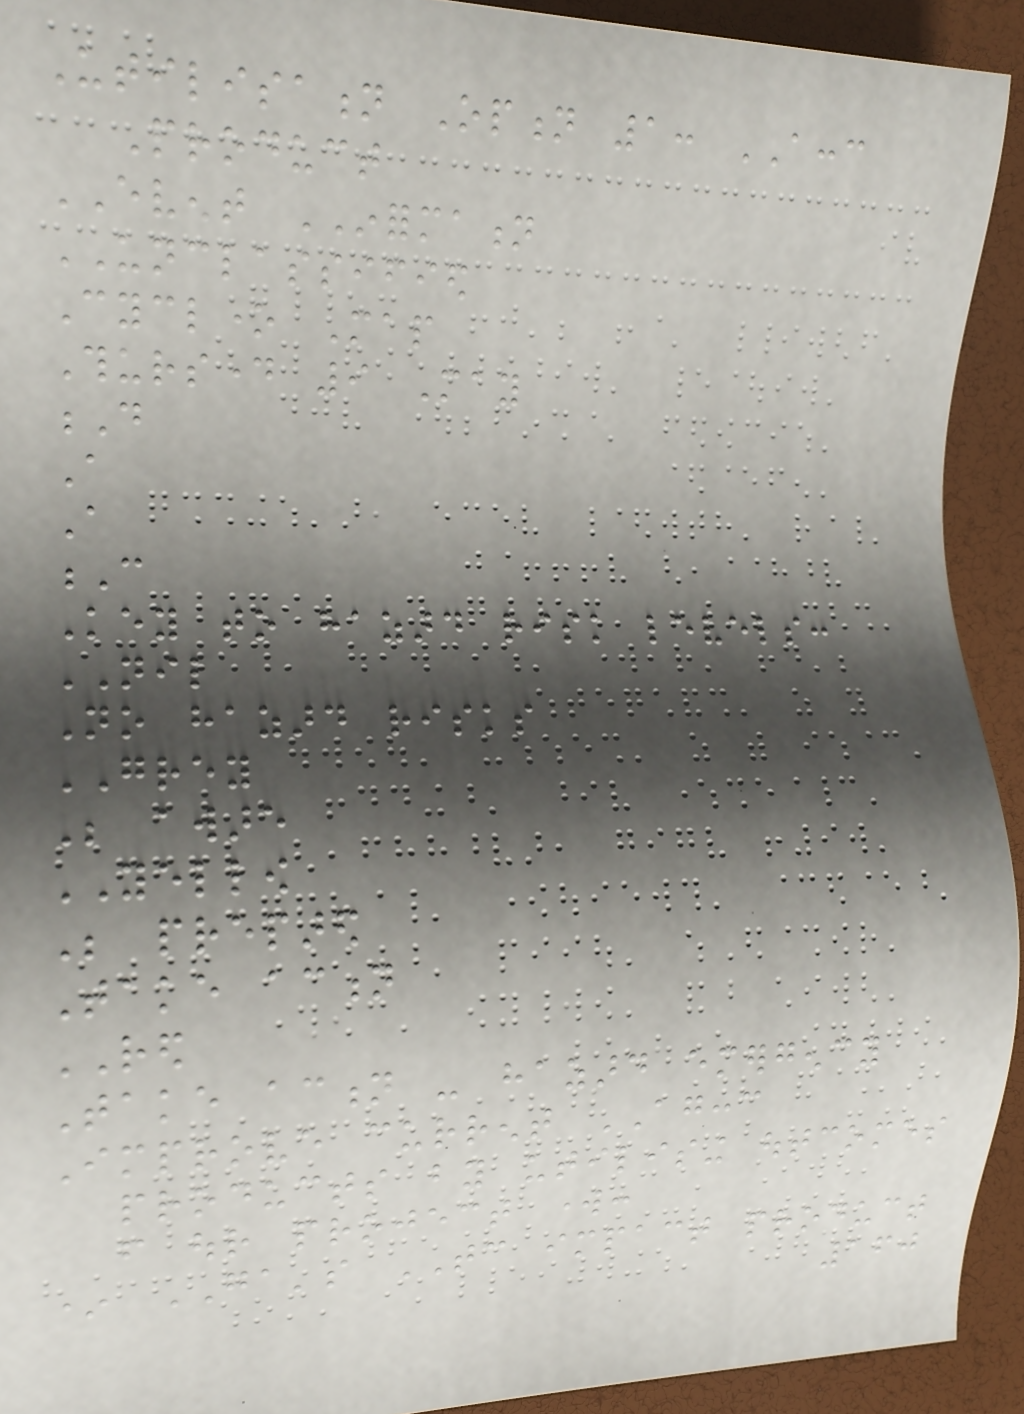Utilisation Option 1: ACCC
Product
EVENT INFORMATION
UNCLASSIFIED
Cyclone Map
Thursday 9 May
D
A
A
C
Key to hazard risk levels:
NIL
No hazard risks
GREY
Be aware
YELLOW
Be prepared
Take action
RED
Take action - hazard emergency
Improve current AGCCC
products by utilising outcomes
from our project work:
* GA's TC impact product
160
